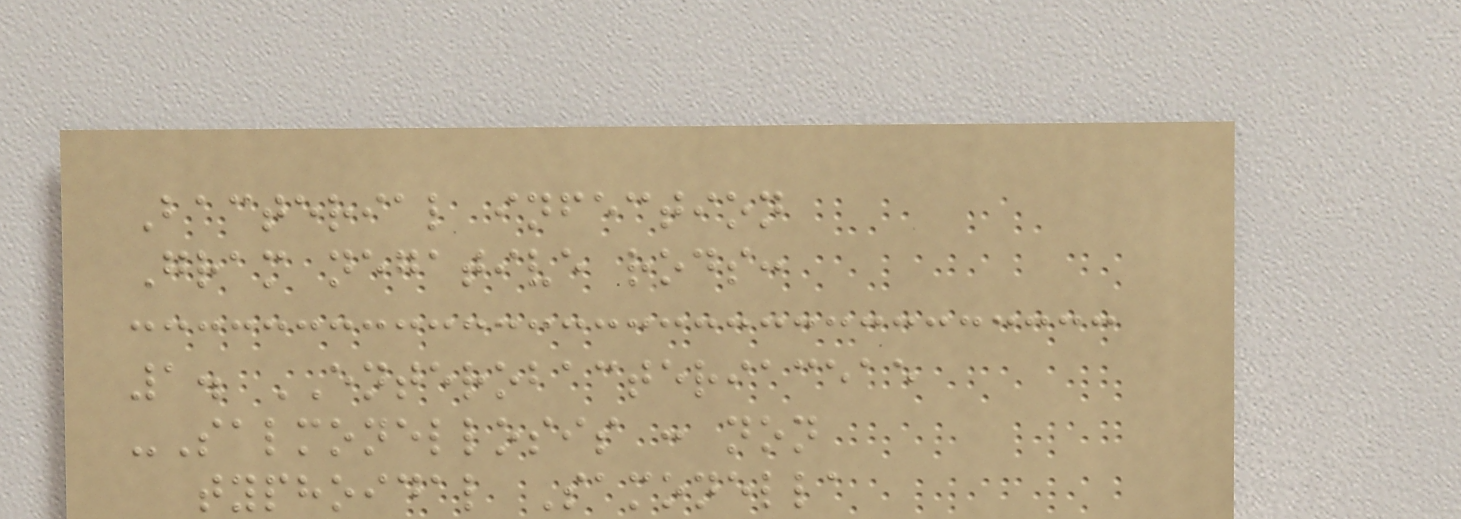Bacterial infection
Gram negative rods:
1. ENTEROBACTERIACEAE
-Salmonellosis : non
typhoidal Samonella
